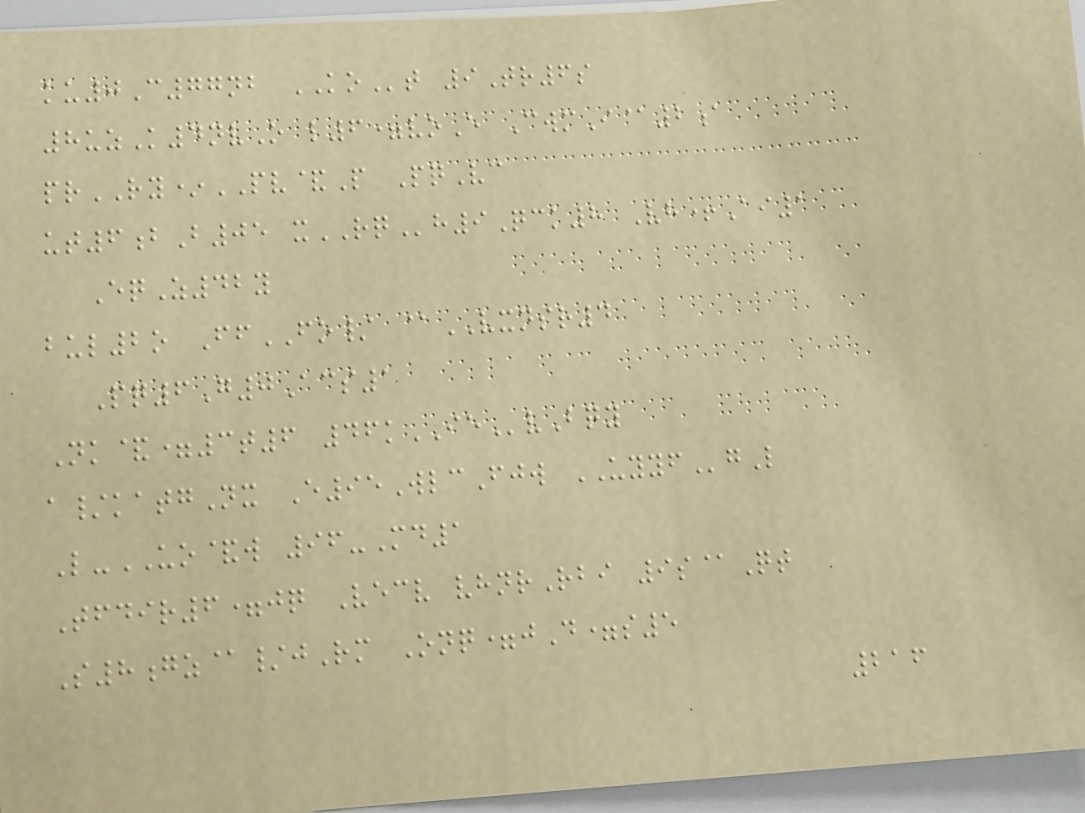ku0C77nb KOt 9Tr6s
8uzK4nvO l6=voE CwmI@2a
prRY*PV&P PqVc
ut6bB05 xRQh9Qck8 Vh+Ai1
EqZ42y
bul2o FfFO/ @VXNSR4
Pq6G0Acs1
Nk&=3t6 46kIEvBqy
a/katgNx E95WlcFjw UYYFgL
L-UO&w 96-Md1
Tfdir6=jq Vecv vhnrRbi 9s@Qt
S8gz@/jRm Onq=jD=s5
216
